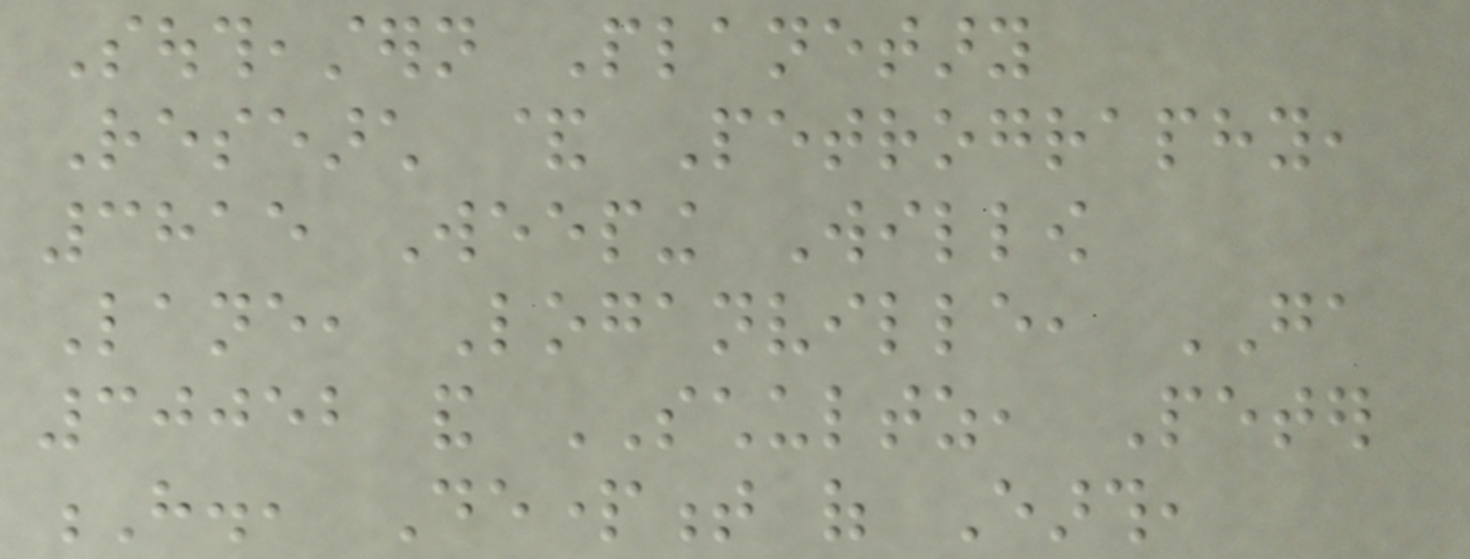Southeastern Planetary
Research & Petrography,
3815 Weeping Willow
Lane, Loganville, GA
30052 and SCHULTZ, Peter
H., Department of Earth,
